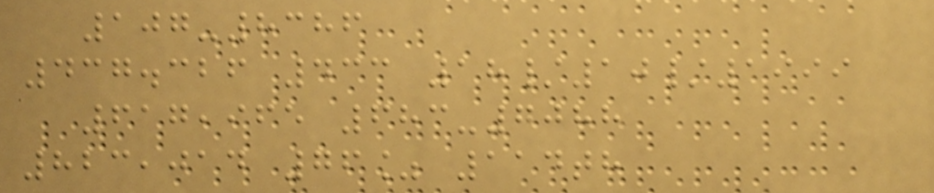107-8386
437.326 433 18/10/1999
617,965 683-7088
823,014 76% 114th
